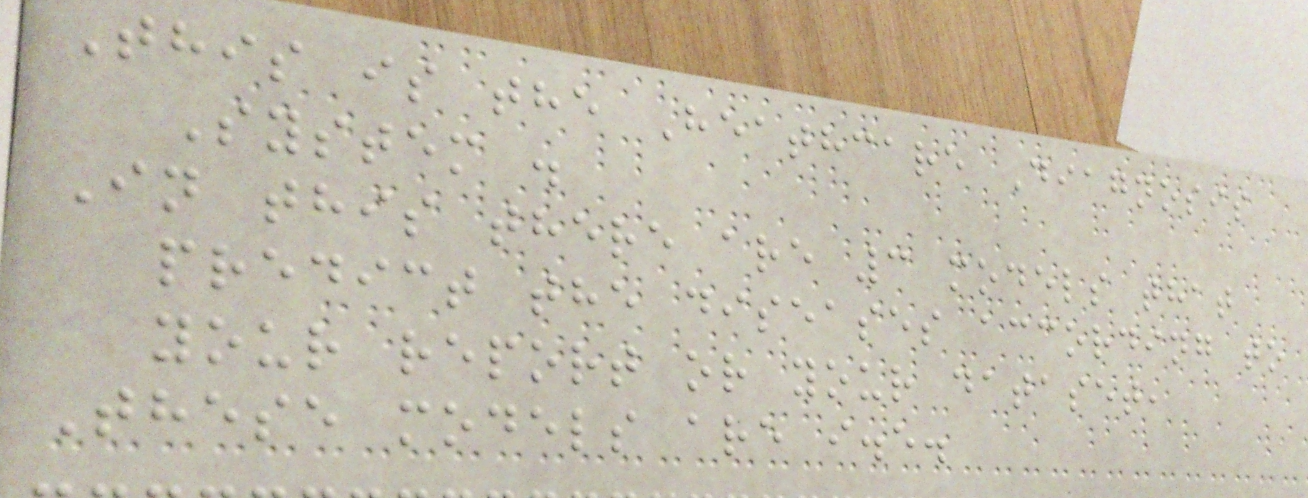This is the Heathcare Diagnosis
System .
In this there are 3 models that
predict the diseases according to
your report or your dataset,
These models are i.e.
